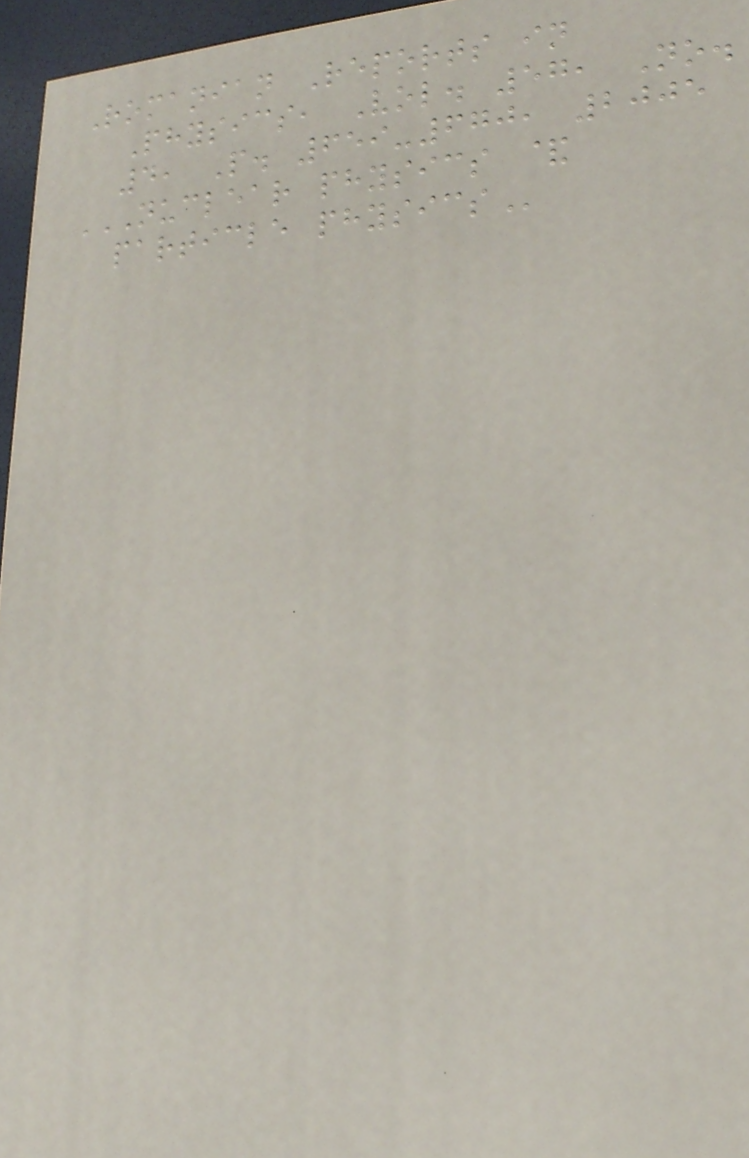Romanian Reports in
Physics, Vol. 57, No.
4, P. 659-670, 2005
NUCLEAR PHYSICS &
PARTICLE PHYSICS
